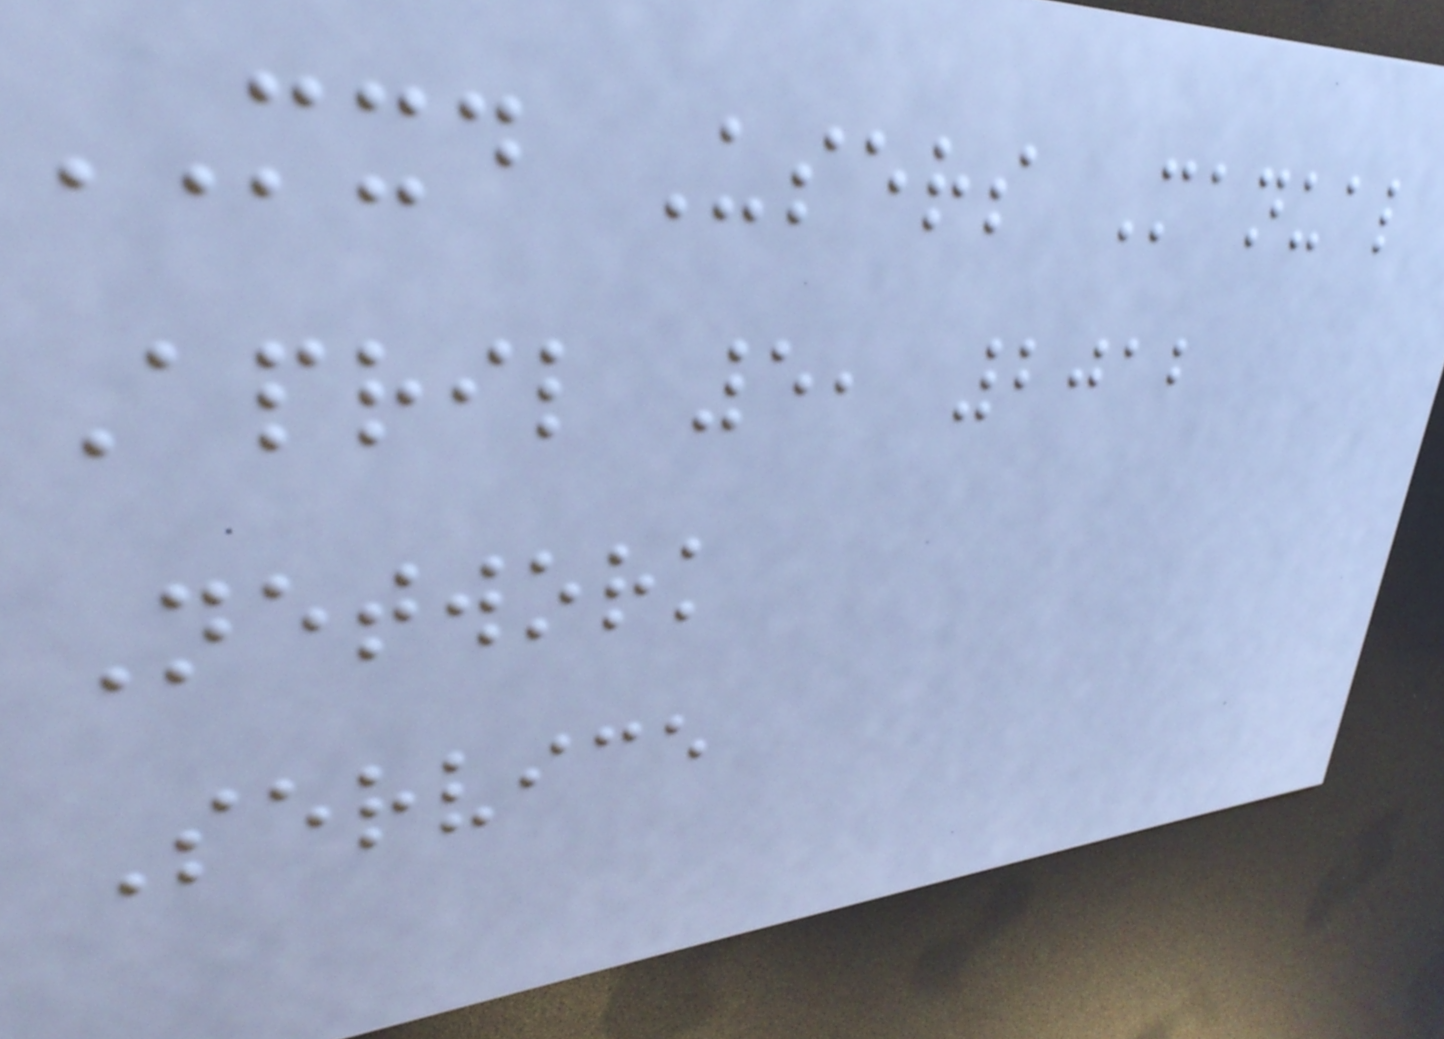MXD Users Manual
April 5, 2012
Network
Service
